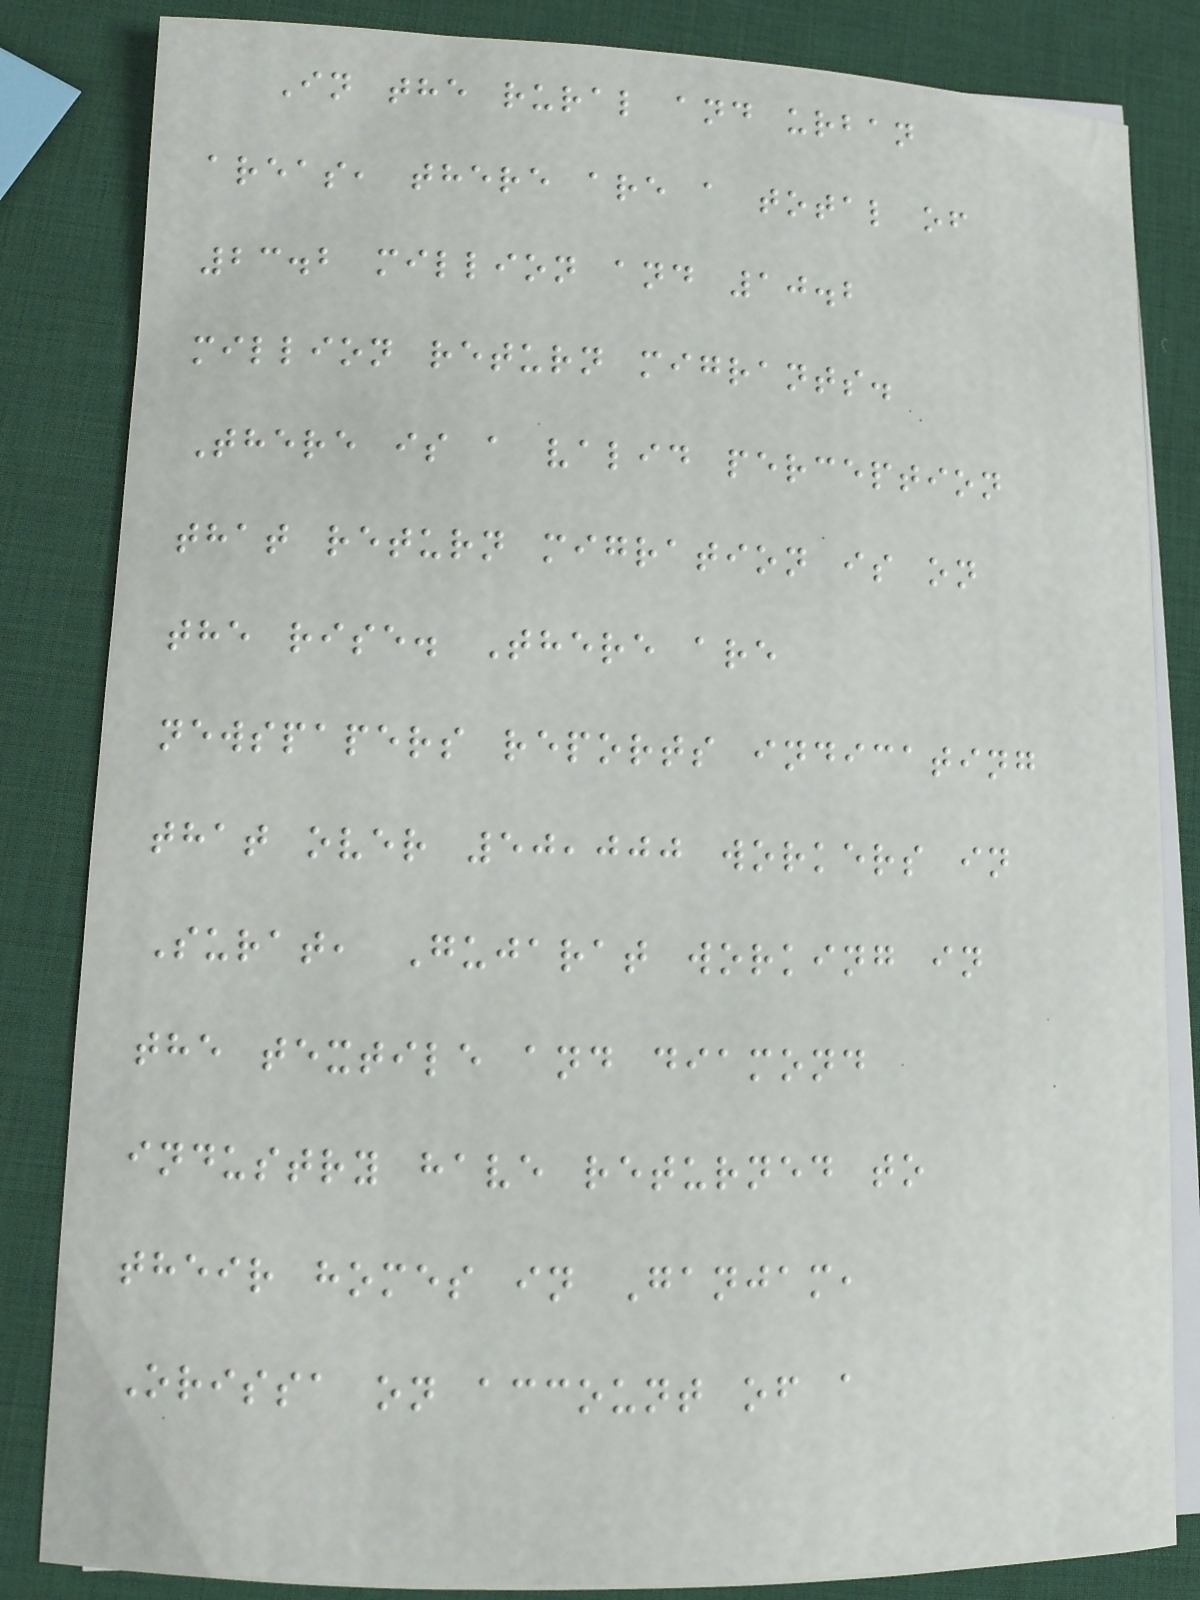In the rural and urban
areas, there are a total of
23.2 million and 10.2
million return migrants.
There is a valid perception
that return migration is on
the rise. There are
newspapers reports indicating
that over 50,000 workers in
Surat, Gujarat working in
the textile and diamond
industry have returned to
their homes in Ganjam,
Orissa on account of a
